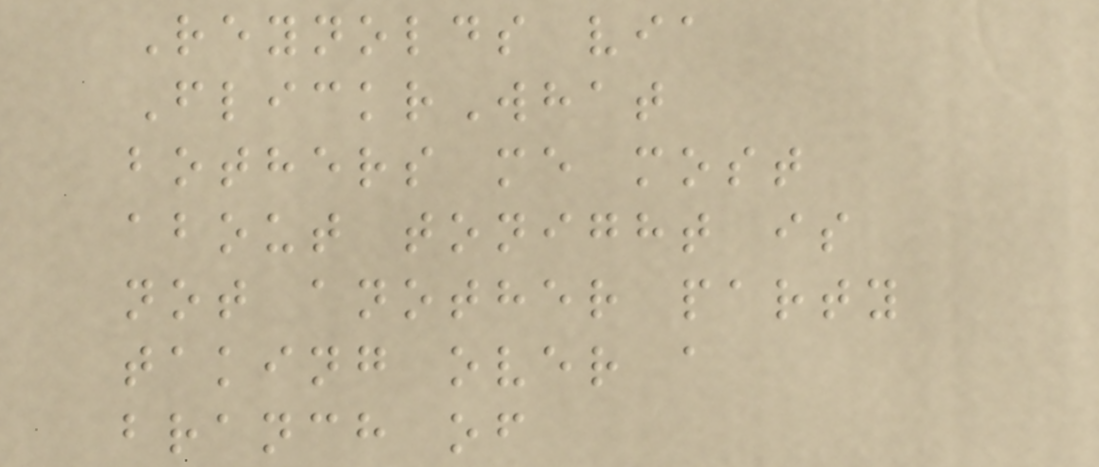Reynolds via
FlickrWhat
bothers me most
about tonight is
not another party
taking over a
branch of
